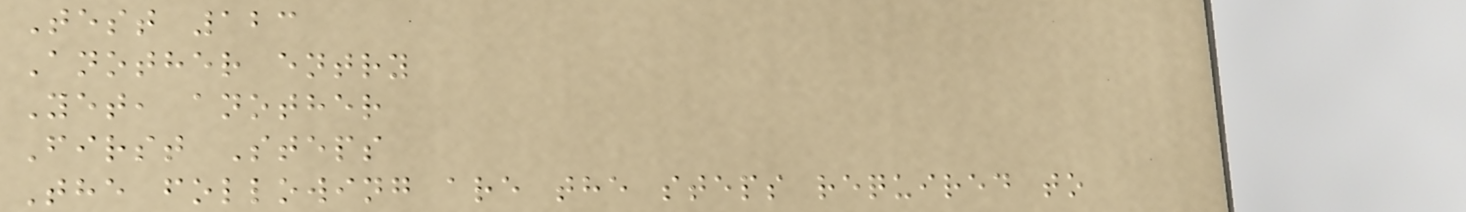Test 123
Another entry
Yet, another
First Steps
The following are the steps required to
